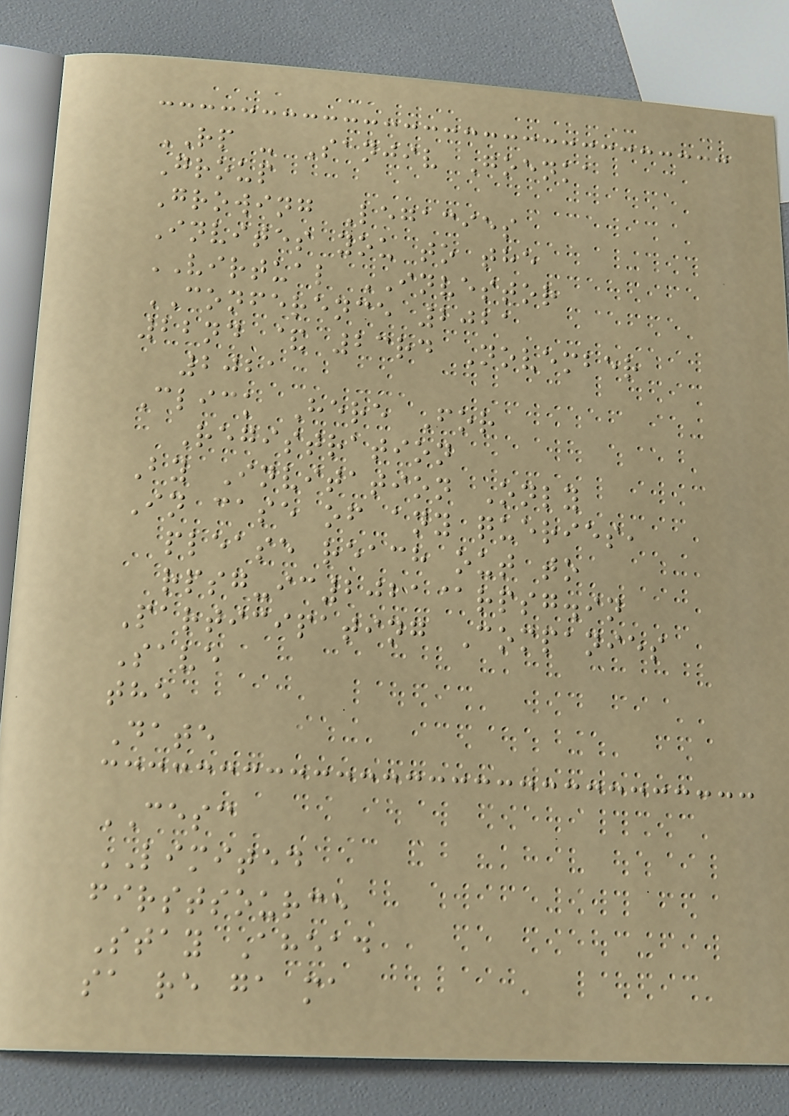RP - Sanjiv Goenka
Group
Growing Legacies
Invites you to the
VIRTUAL INVESTOR
CONFERENCE 2021
22nd & 23rd November
2021
Click Here For
Registration
By Invitation Only
In case of any queries,
please reach out to
rpsg-ic2021@rpsg.in
Participating Companies
Save
the
Date
CESC
LIMITED
firstsource
Stay Ahead
sa re ga ma
